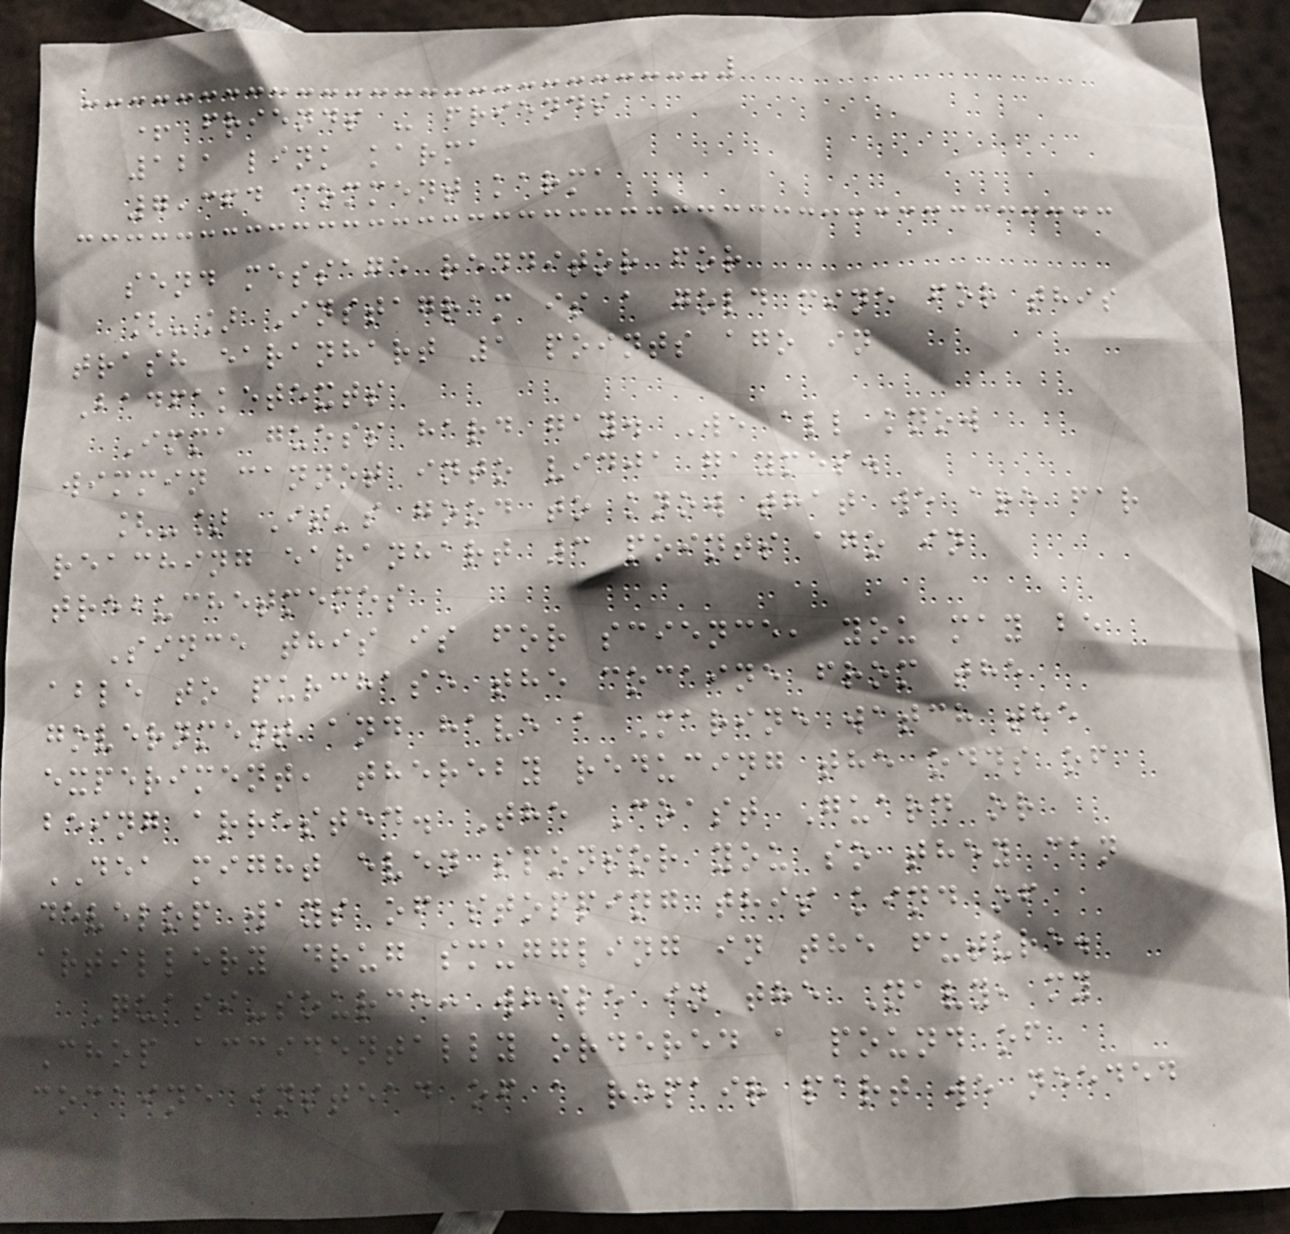+ friends - friends
121 link karma
7,364 comment karma
send message redditor for
[-] Instagram is a gold mine for this
trash earanhart 1 points ago in
Badfaketexts
Imma guess hard gay. We all know
wimmin cannot into vidja gaymes.
[-] It's good to know that we are far
reaching earanhart 3 points ago in
trebuchetmemes
Since this is for science, you may be
able to purchase the cocaine from the
government and have a Marine watch the
experiment, thereby reducing the odds of
being arrested. The Coast Guard or
DEA might even sponsor you so they can
develop ways of stopping this kind of
artillery drug smuggling in the future.
Quasi-source: while in the Navy, my
Chop accidentally ordered a pound of
cocaine instead of a repair part we needed
